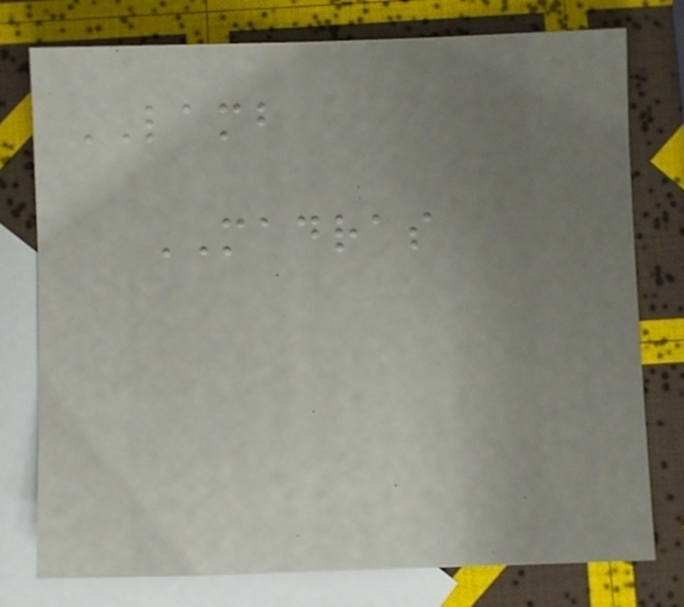LAMB
MADRAS
